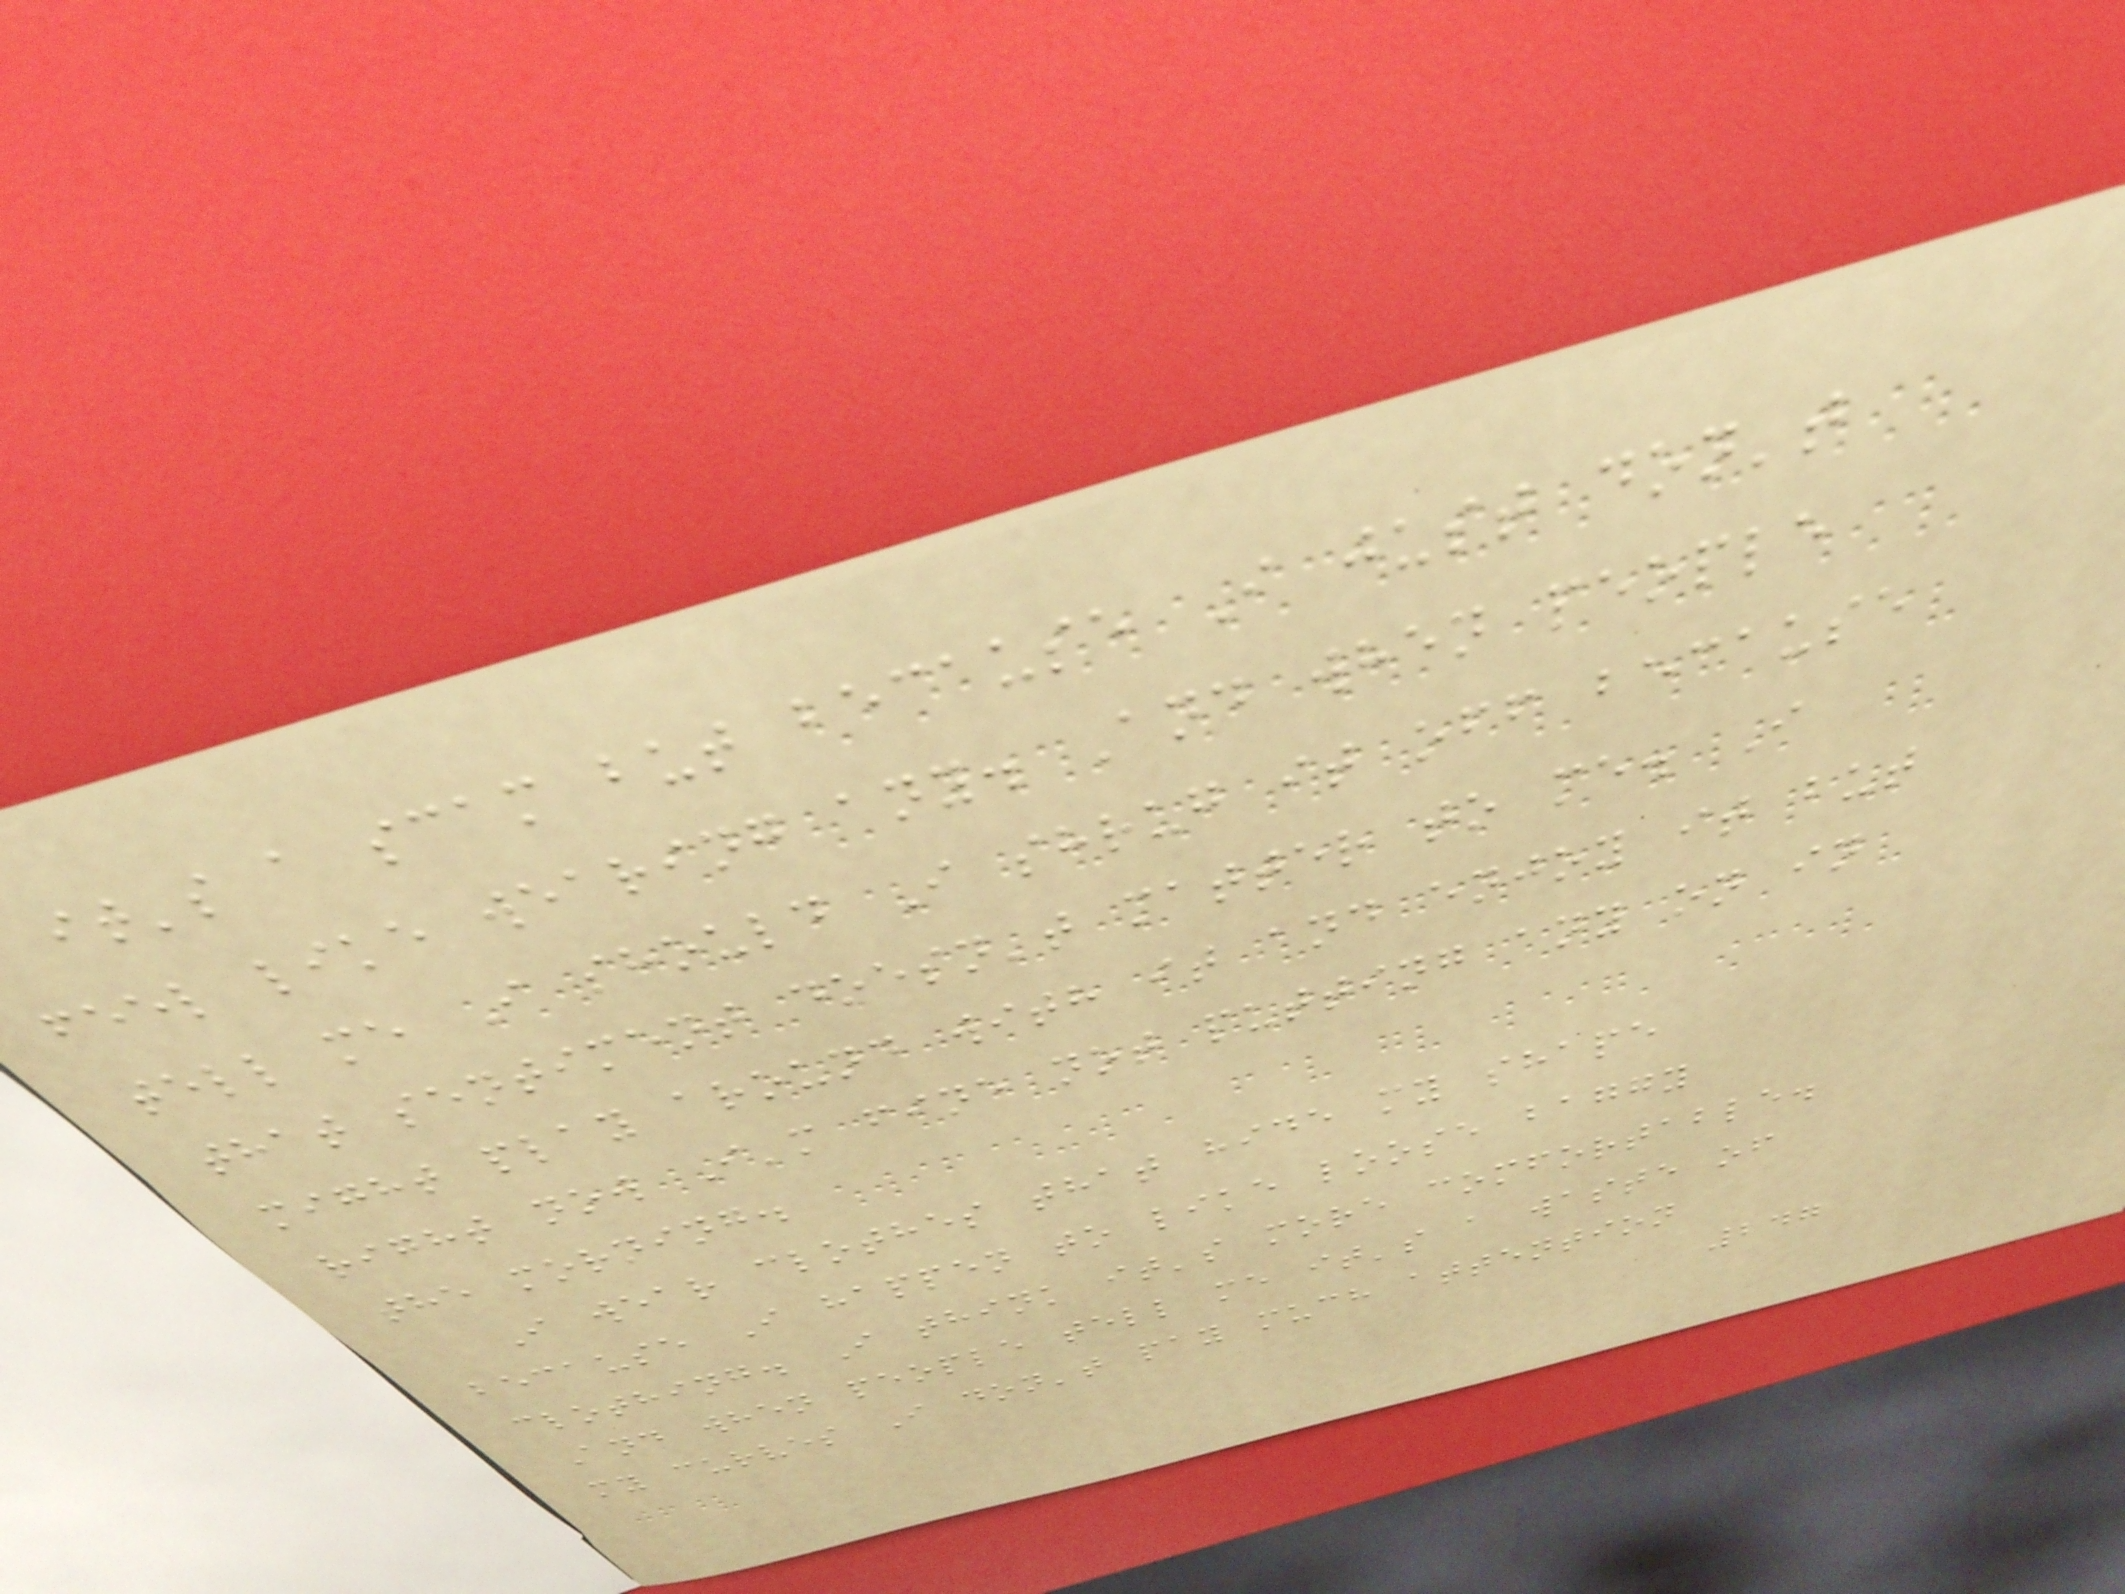it's a scam but because I just don't
feel like wearing any. And when people
tell me I should I shrug it off because
that sentiment doesn't matter to me. I
might play around with it and enjoy it but
right now I'm fine not putting any on in
the morning.
I wear clothes that hide my shape
because I happen to like loose baggy
clothing. I think it's more comfortable.
And when people tell me it's a waste of
my curves I don't pay much attention
247
